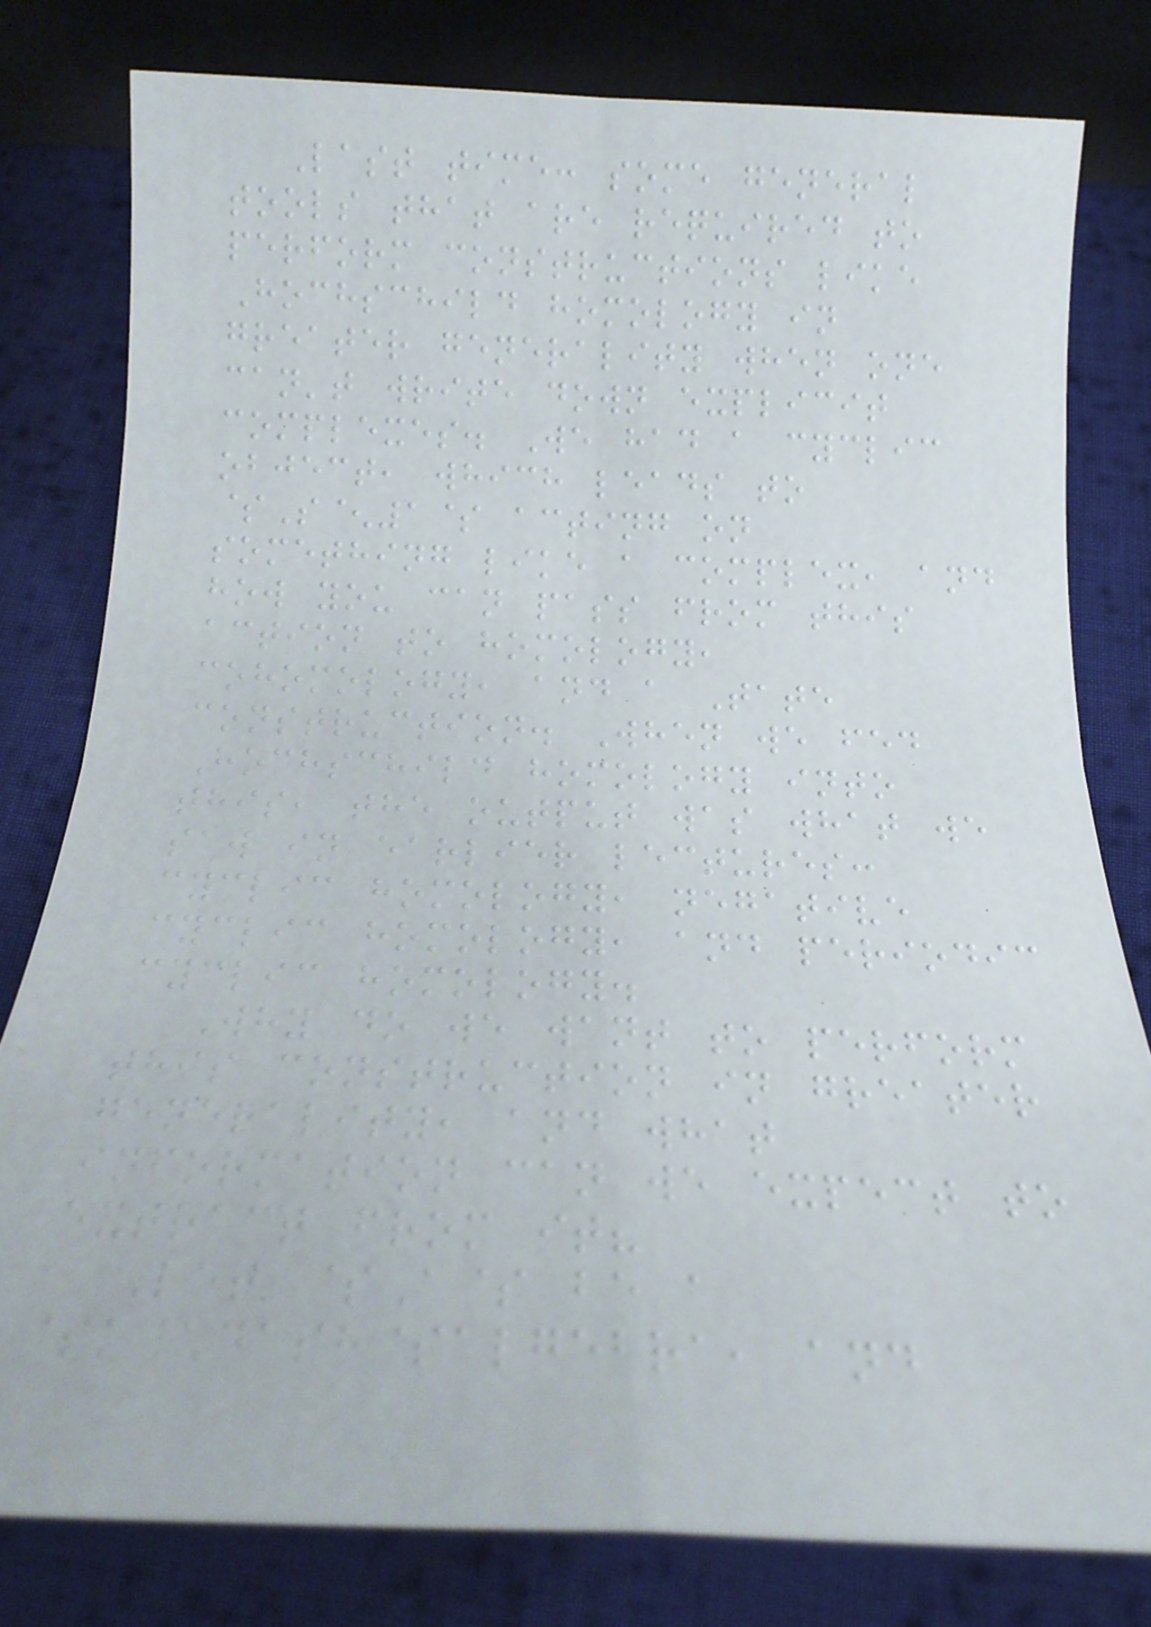Last time: some general
tools that are required to
perform constructions like
Hochschild homology in
greater generality when one
can't write down explicit
complexes. We had a cyclic
object, which leads to
$S^1$ acting on
something like a complex, and
how you can pass from this
action to homology,
cohomology, and a Tate
construction. When we fed
Hochschild homology into
this, the output was what we
saw in earlier lectures:
cyclic homology, negative
cyclic homology, and periodic
cyclic homology.
Why do we want to perform
this construction in greater
generality, and what
information can we expect to
extract from it?
Let $A$ be a
$k\dash$algebra, and
